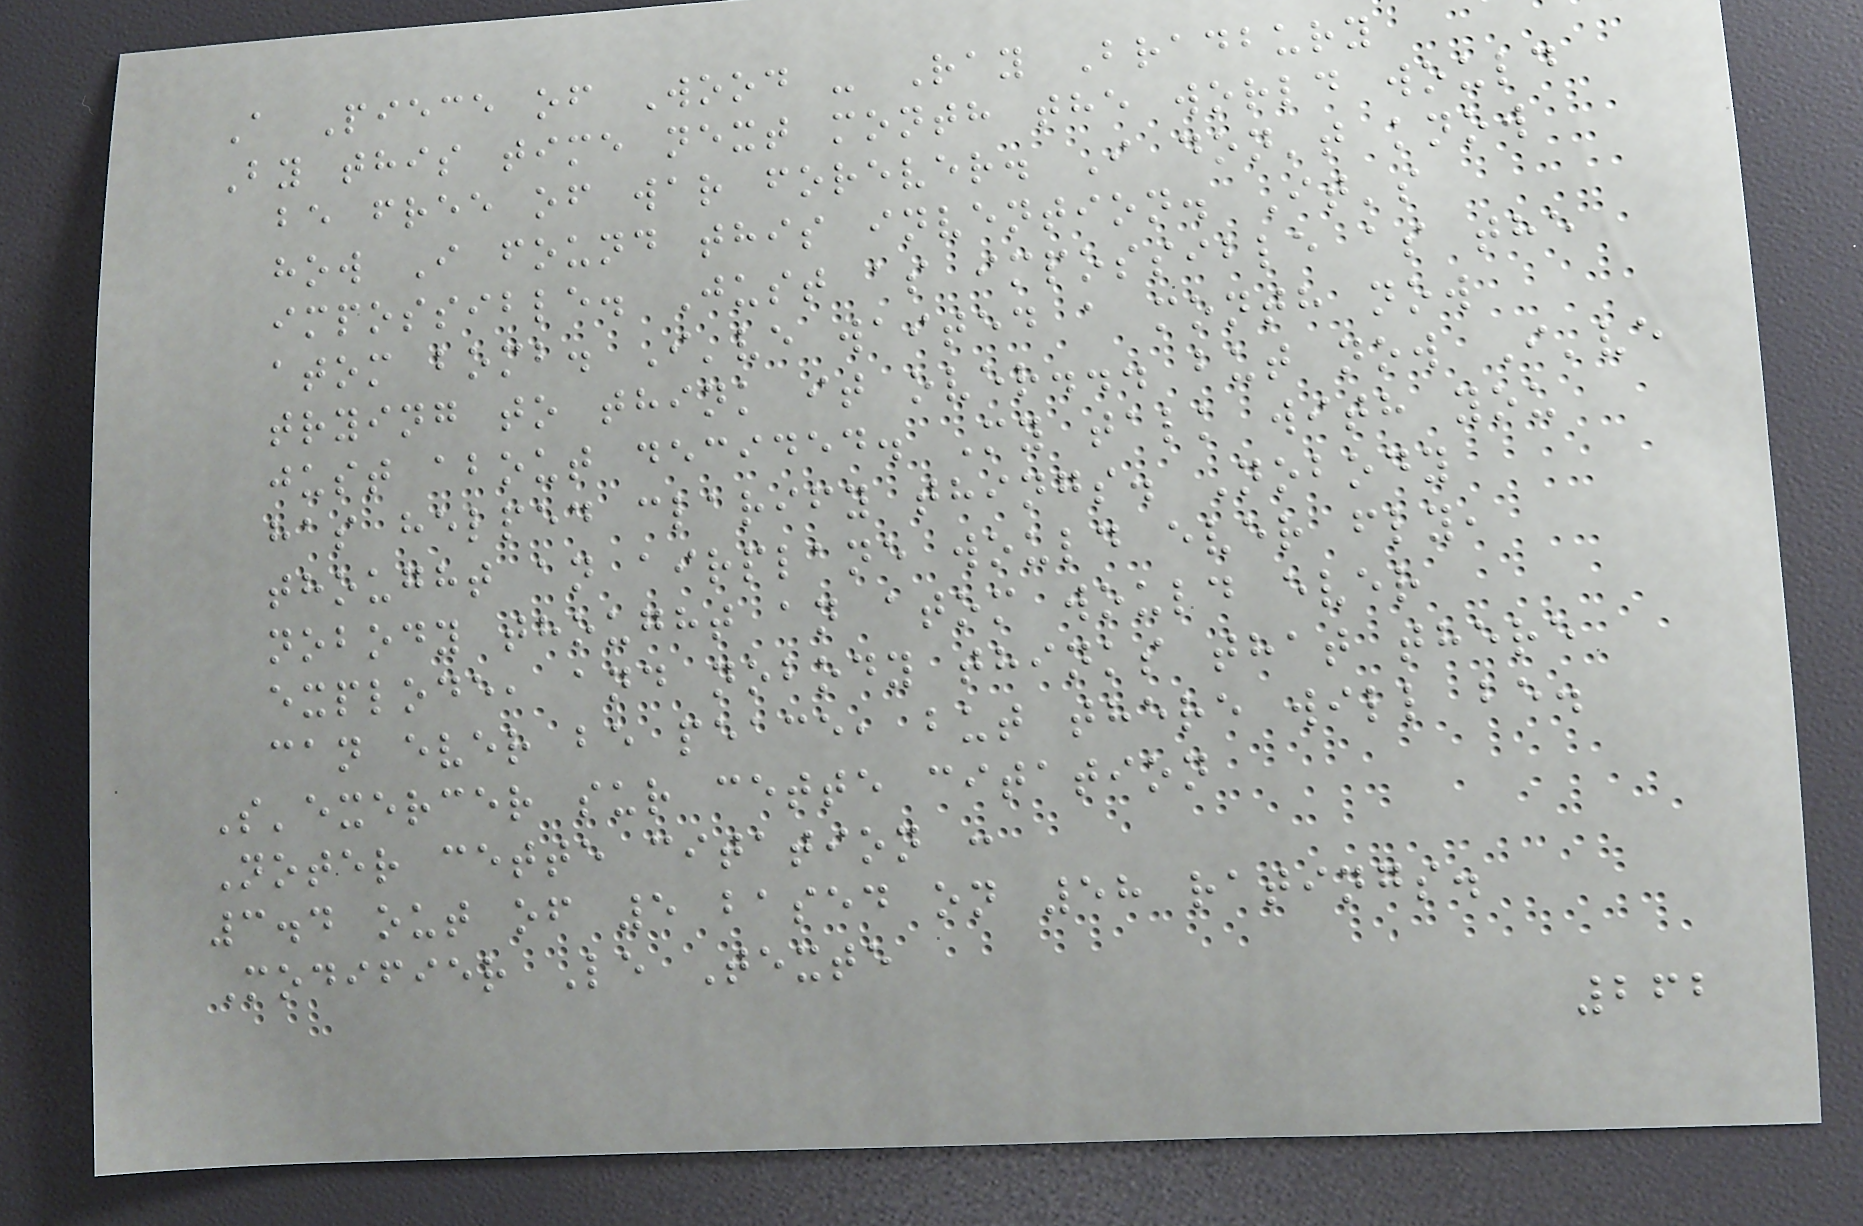A Piece of Wood - Ray Bradbury
By this time next month the world would
be free of war forever. I don't know
how I found this invention. It's
impossible. Just as impossible as the
atom bomb. I've waited a month now
trying to think it over... but now I've
just about decided. My talk with you
has helped clarify things. Nobody
thought an airplane would ever fly,
nobody thought an atom would ever
explode, and nobody thinks that there
can ever be peace, but there will be.
S'exercer sur cette citation
Noter cette citation :
3.4 out of 5 based on 58 ratings.
Modifier Le Texte
262
